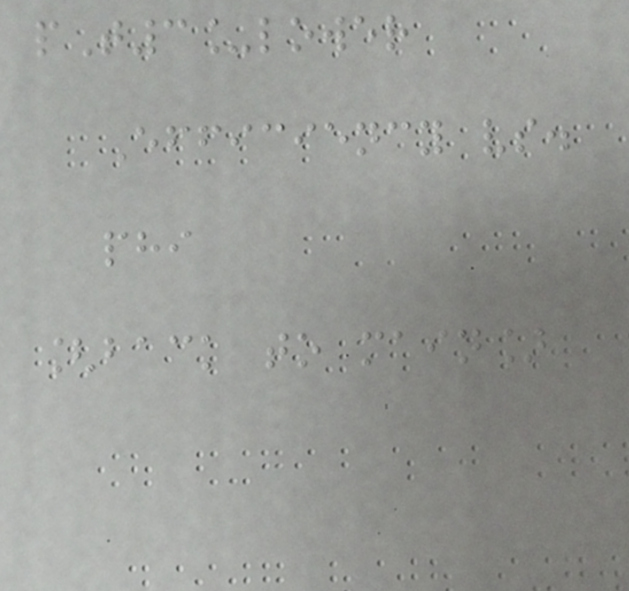pT3_lower
Efficiency vs.
phi
[back to main]
